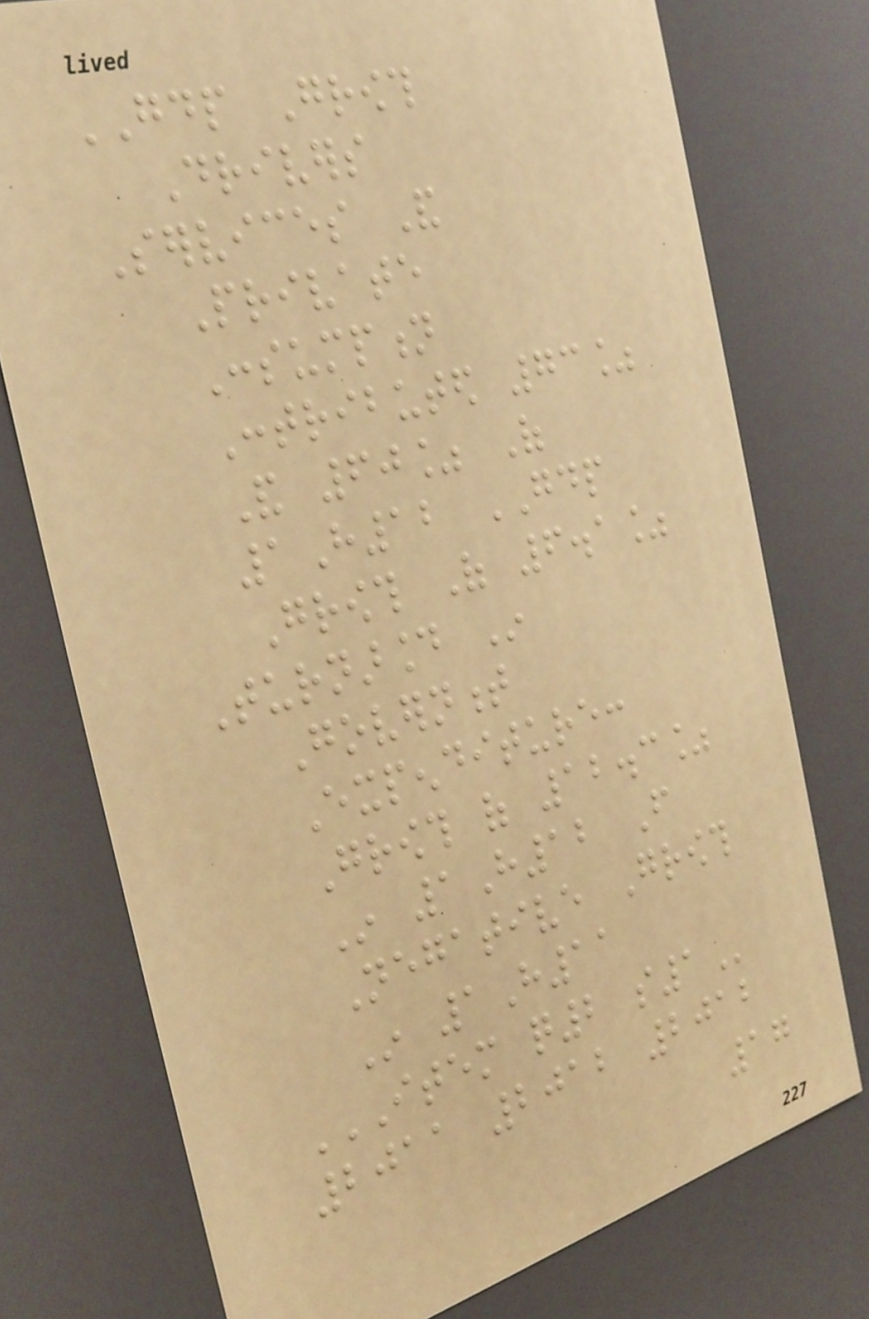GDP Growth
Drivers
Services And
Private
Consumption
Contributed 73%
And 60% Of
1H12 GDP
Growth Of 6.1%
Turnaround In
Government
Expenditure:
Growth of 12.3%
In 1H12 From
Negative Growth
In 1H11
ITEM Q2 S1
2011 2012 2012
17
